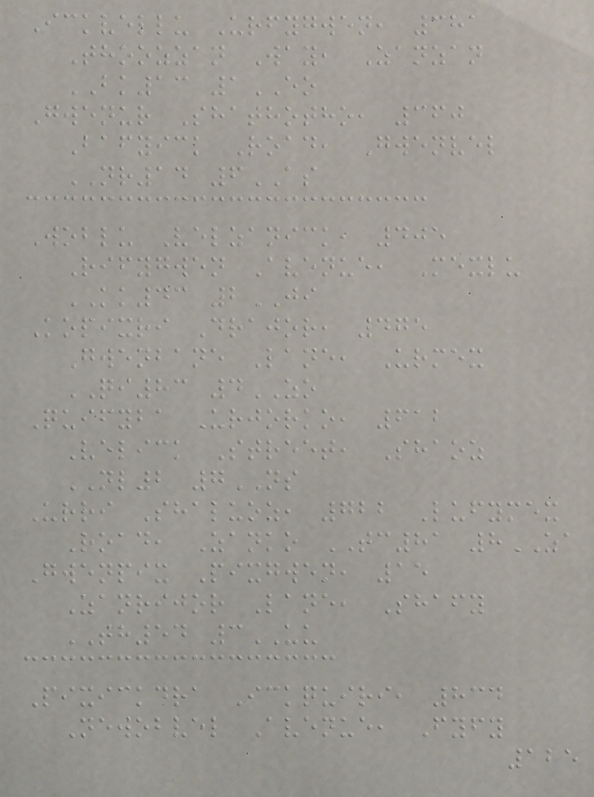Ickvellu Urfygwen, 381
Thoozzan Way, Zanzan
BK13 1EO
Gwenur Shathotho, 360
Bafyick Road, Gwenvel
NR14 6AS
Woblu Velzanick, 405
Rifygwen Avenue, Mexlu
KK43 2JI
Kopixri Drajor, 475
Gwenbane Lane, Urmex
QI83 4ZO
Quifyba Urjorko, 612
Velick Street, Shaoz
NL2 7NS
Urri Shaluoz, 722 Lufymex
Road, Zanko TC81 8ZA
Gwenpix Pixgwen, 15
Zanrijor Lane, Shafy
TH54 3UU
Pixickdra Ickquiri, 834
Newobvel Avenue, Fyfy
125
